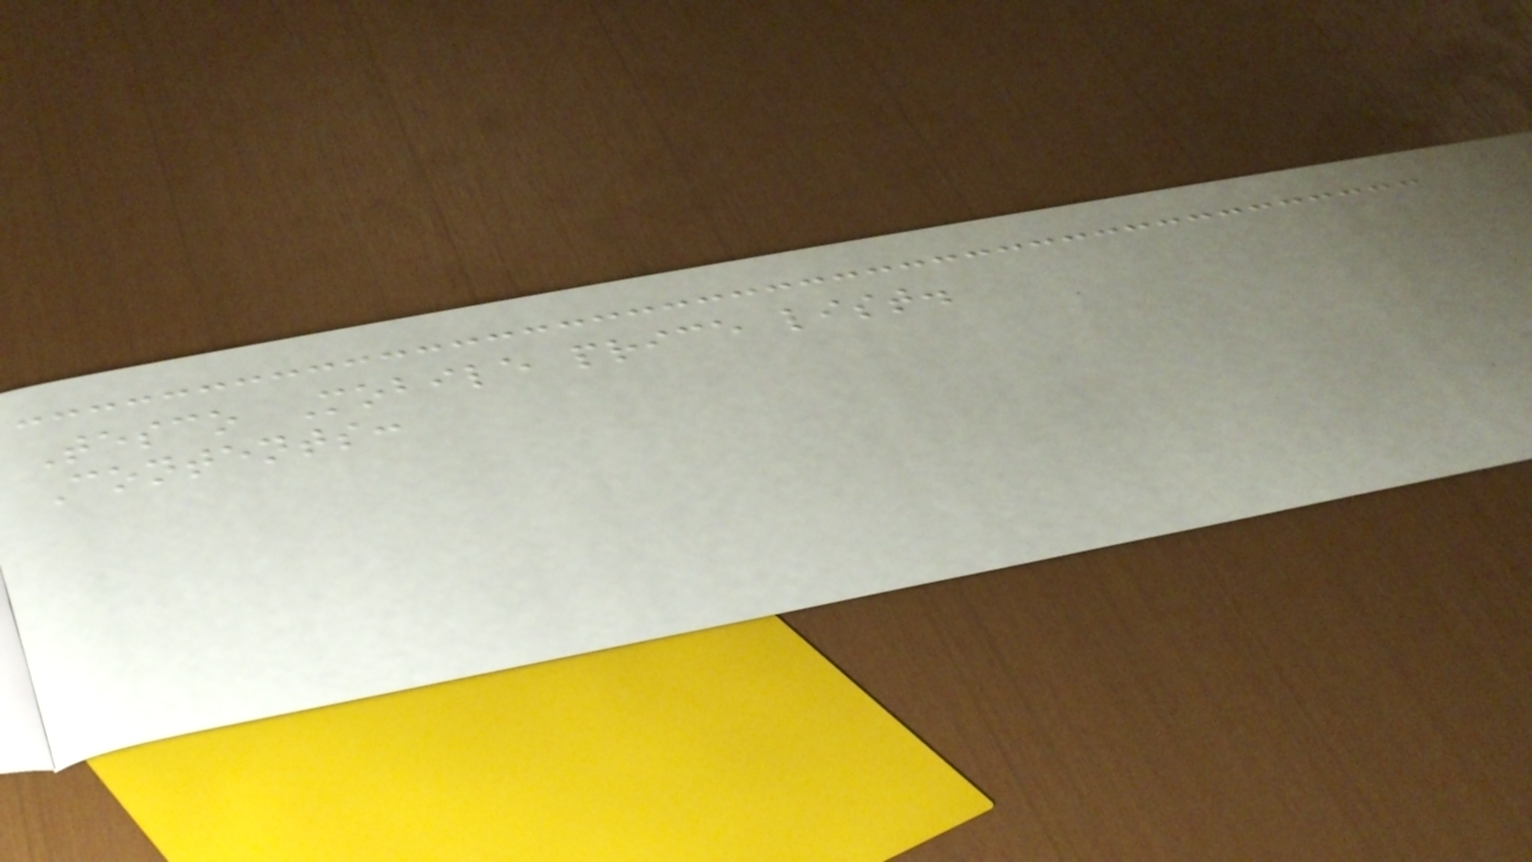Tesco Mobile price list.
Contents:
